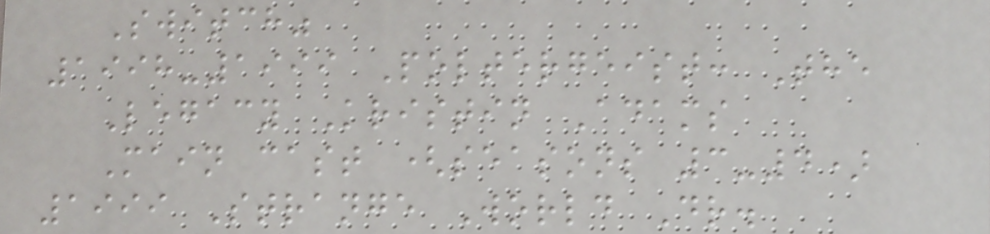Switch"
1998-1999 Poltergeist: The
Legacy Kristin Adams
Main cast (seasons 3-4)
1999 Strange World Dr.
